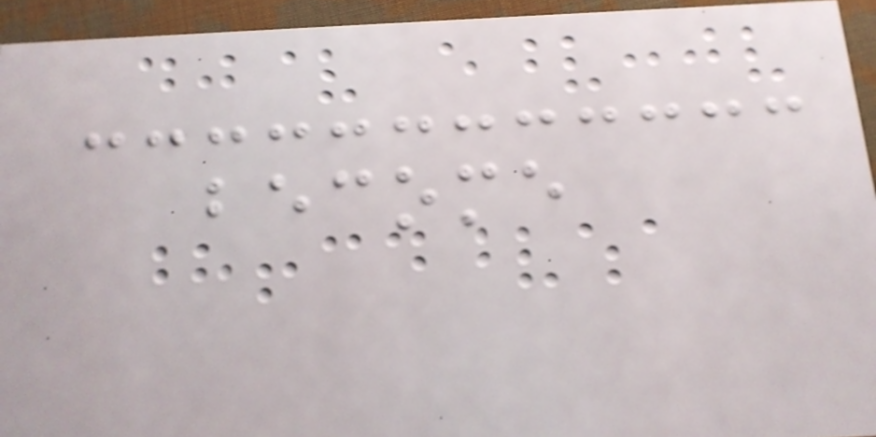become
